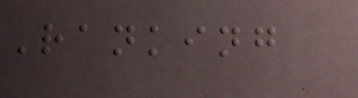Ranking
